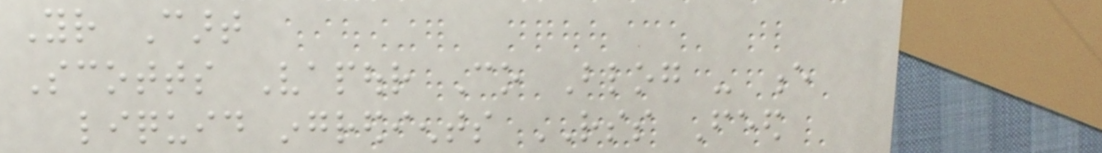Your Cart
Scotts Vapour Co Blog - e
liquid ingredients RSS Feed
